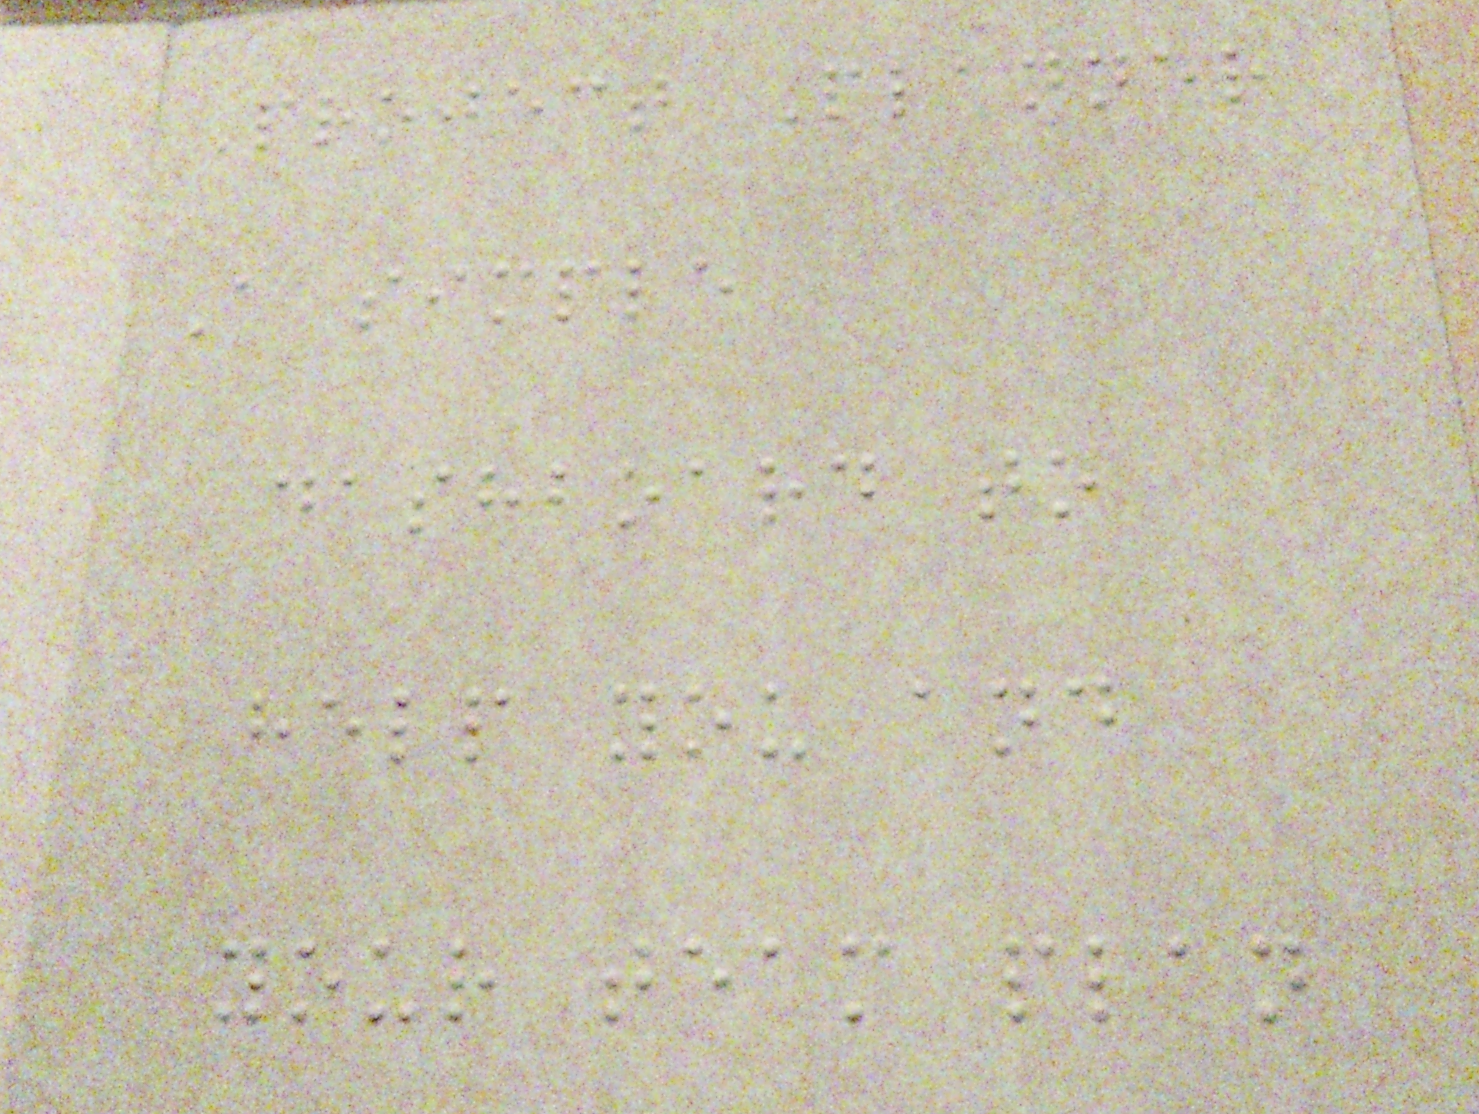Project Planner
A simple
dashboard to
help you and
your team plan
